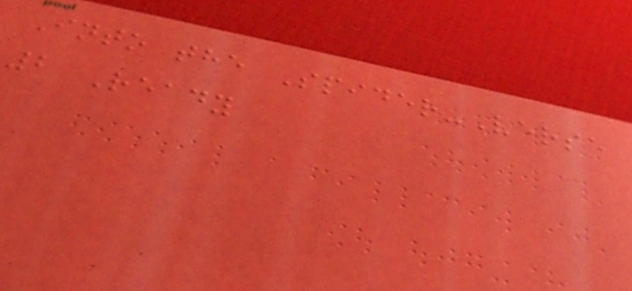Into the Spider-Verse
2 Ready
